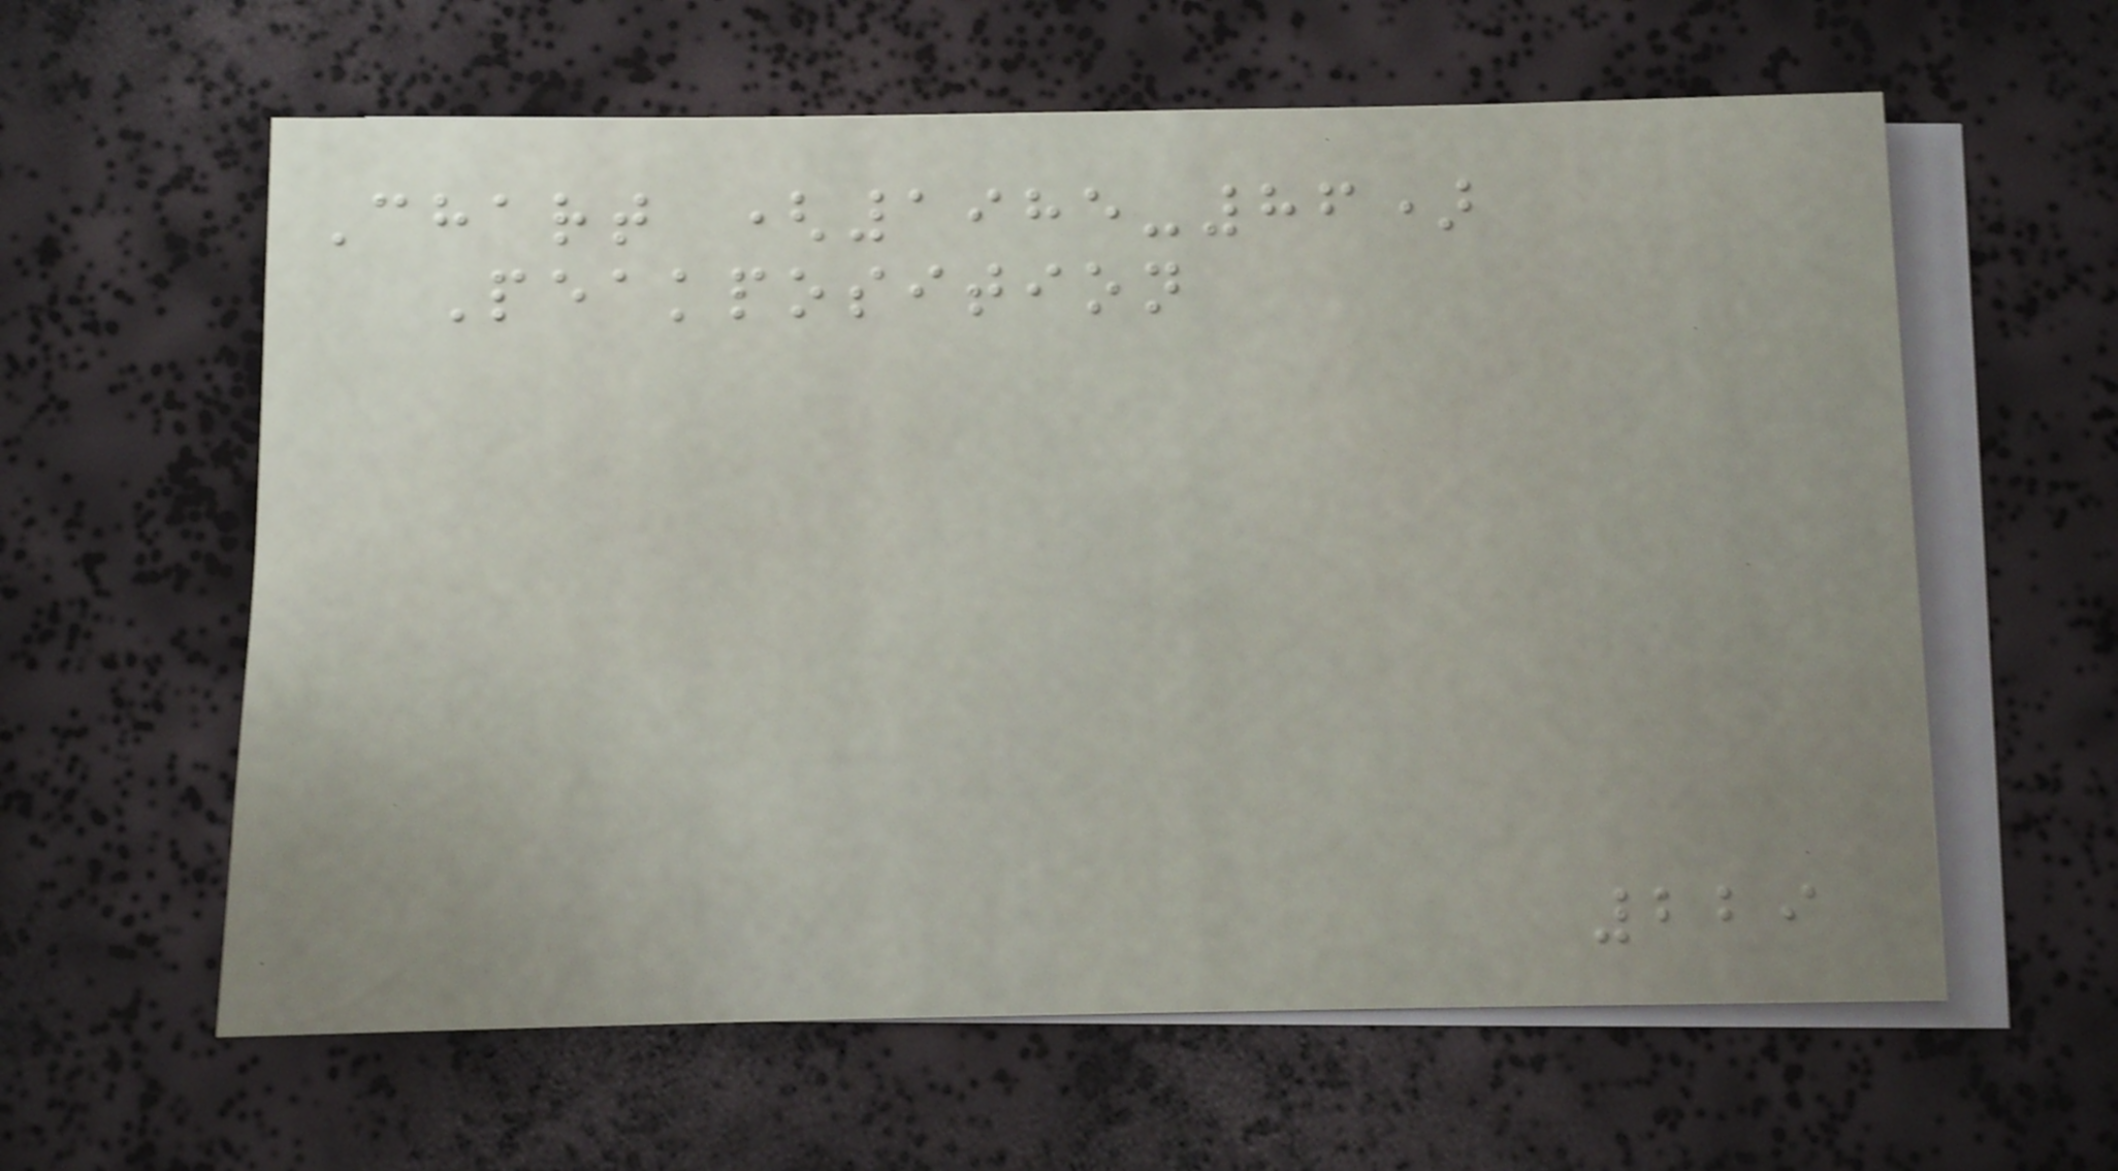Chart (1985-86)
Peakposition
229
